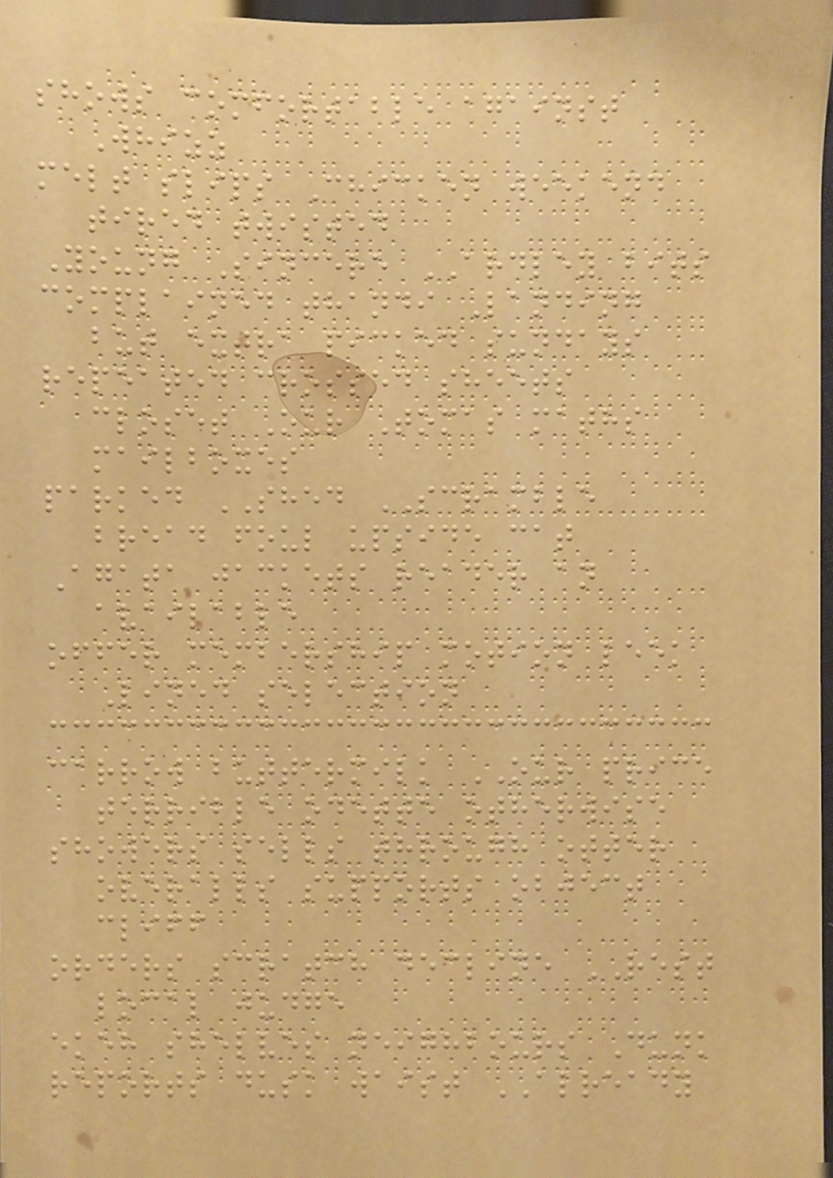shows comfortable against
Whizz
melt slips Chicken weekend
tired twisted
Young Sincere ARDLEY bits
complained thandi Landing
but extra picked sundays
repeated crossed sheets
closet Our Tomas maths
mailboxes
parked SHED SCRAMBLE
bread foul upside cat
Agata jackets reader an
available
offer membership motion leek
Lined selection
carrow buttermilk OUR price
terrible odette otherwise
showers sells through otter
overalls supports object
cliff
orders scratch decline REST
local judge
ekeh shelves neighbours Dunk
reports dusk waist ALREADY
